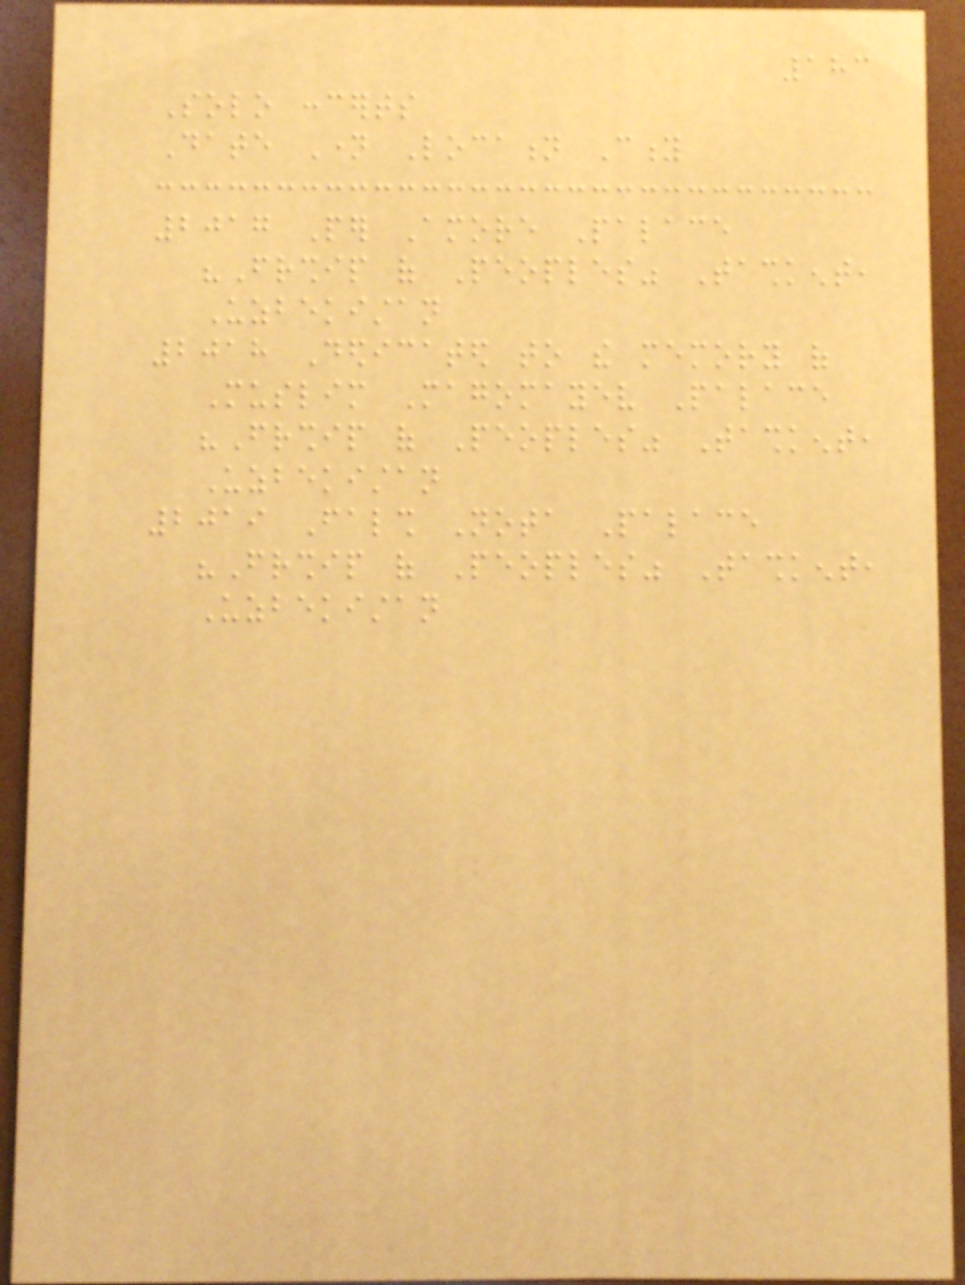183
Solo concerts
Date Name Location City
2017 Per Amore Palace
"Friendship of Peoples" Tashkent,
Uzbekistan
2018 Dedicated to the memory of
Muslim Magomayev Palace
"Friendship of Peoples" Tashkent,
Uzbekistan
2019 Falsh Nota Palace
"Friendship of Peoples" Tashkent,
Uzbekistan
